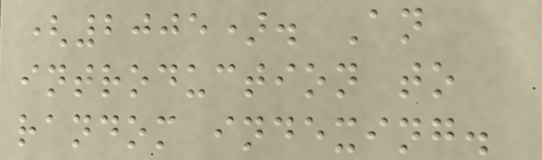(2005). An
introduction to
random indexing.
